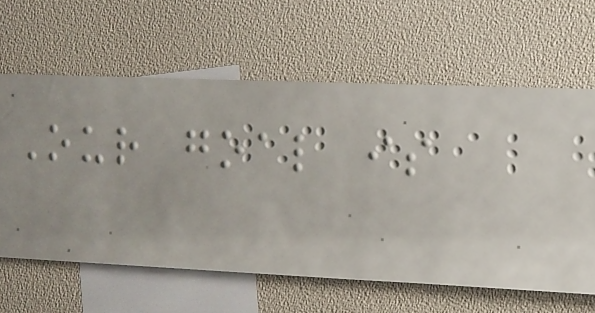Our goal is
